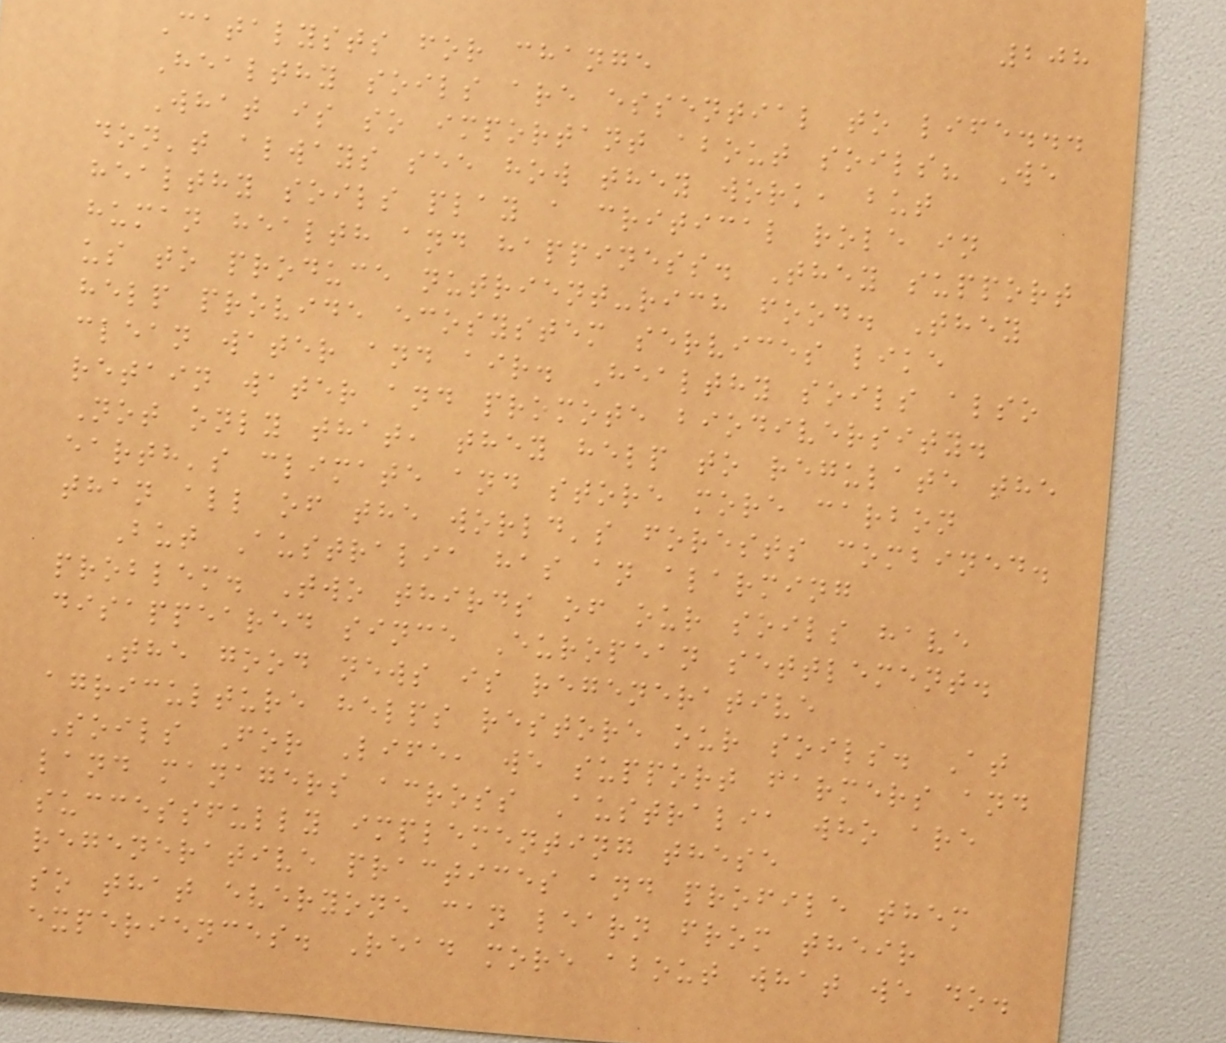208
Catalysts for change
Healthy soils are essential to life...
What is so important about soils? We
don't always see how they work, but
healthy soils play a critical role in
human health and happiness. They support
us to produce nutrient-rich food. They
help provide ecosystem services like
clean water and air. Healthy soils also
retain water and promote biodiversity.
Not only that, they help to regulate the
earth's climate and store more carbon
than all of the world's forests combined.
But Australia has an alarming
problem. Two thirds of our soils have
disappeared since European settlement.
The good news is regenerative
agriculture helps restore our soils. At
Soils For Life, we support farmers and
land managers across Australia who are
successfully implementing these
regenerative practices and profile them
so that everyone can learn from their
experiences. Read more about what we do.
